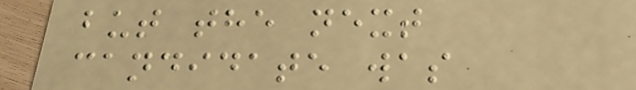but the next
candidate was
